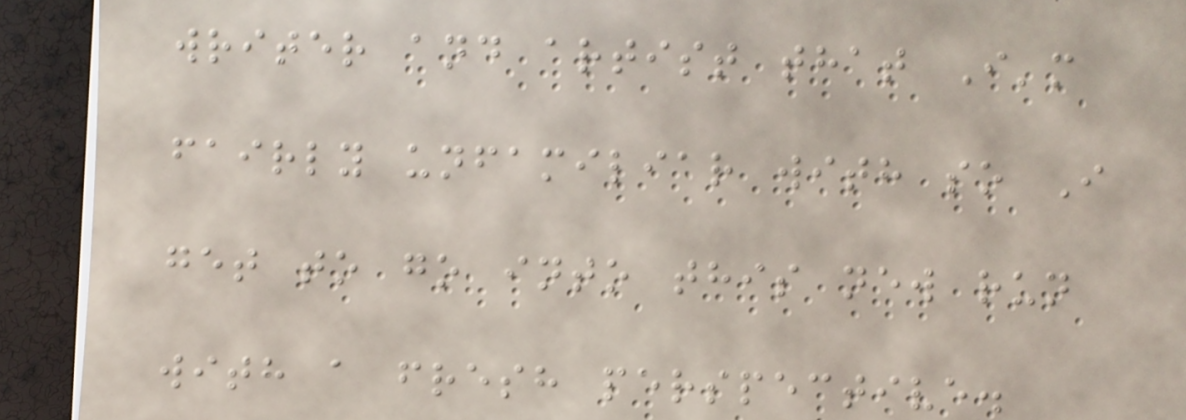writer and artist that I'm
fairly unfamiliar with so I
get to go into this new run
with a fresh perspective.
